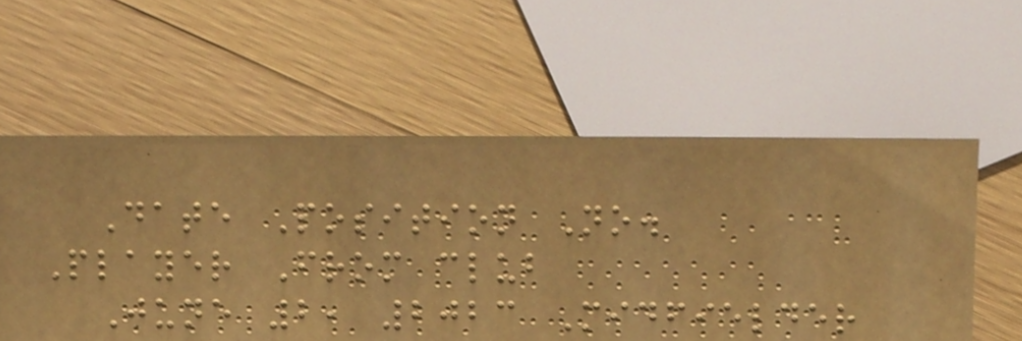Date Position No.
Player From club
June 2, 2023 Midfielder
